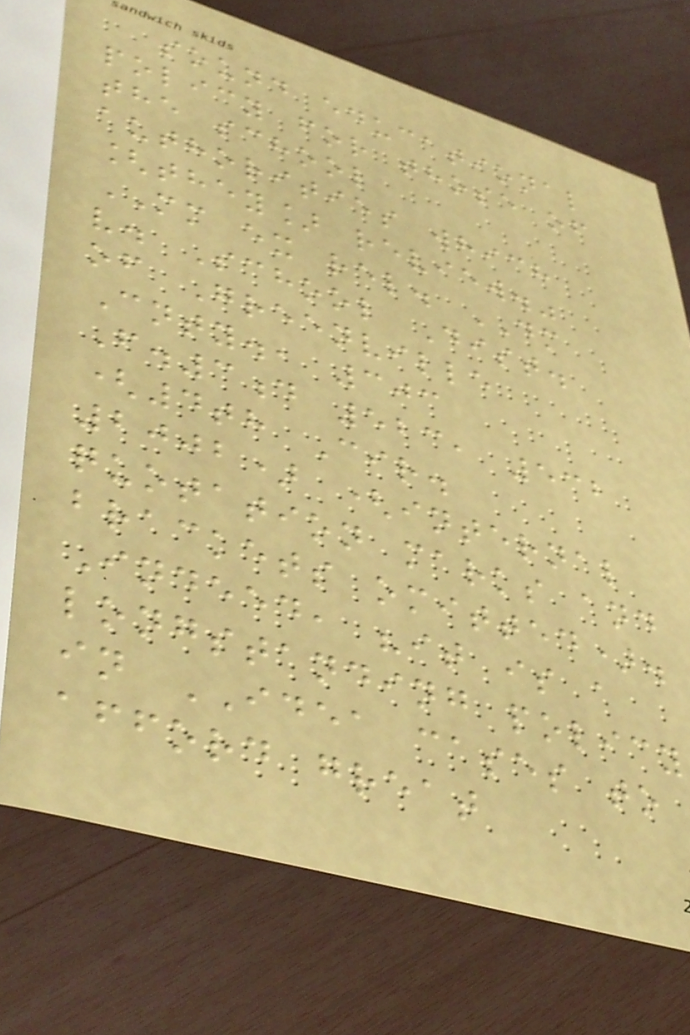sound educational
policy for those of
the school
authorities which
[they] review."
MM ex rel. DM
v. School Dist.
of Greenville
Cnty., 303
F.3d 523, 532
(4th Cir.
2002) (internal
quotation marks and
brackets omitted).
Indeed, "it is a
longstanding policy
in IDEA cases to
afford great
